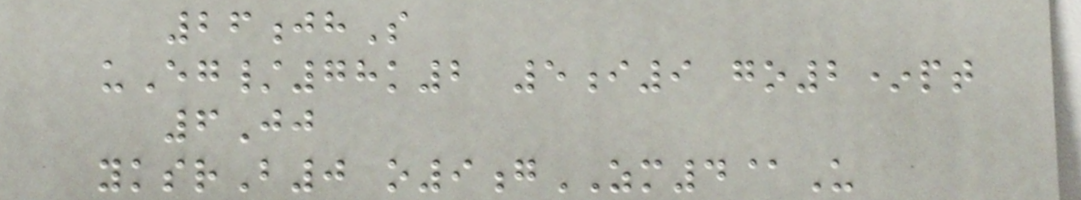26jhS
uEg/78k2 5i9 go2*pt
6Jj
yksrB0 o9gZM4@U
